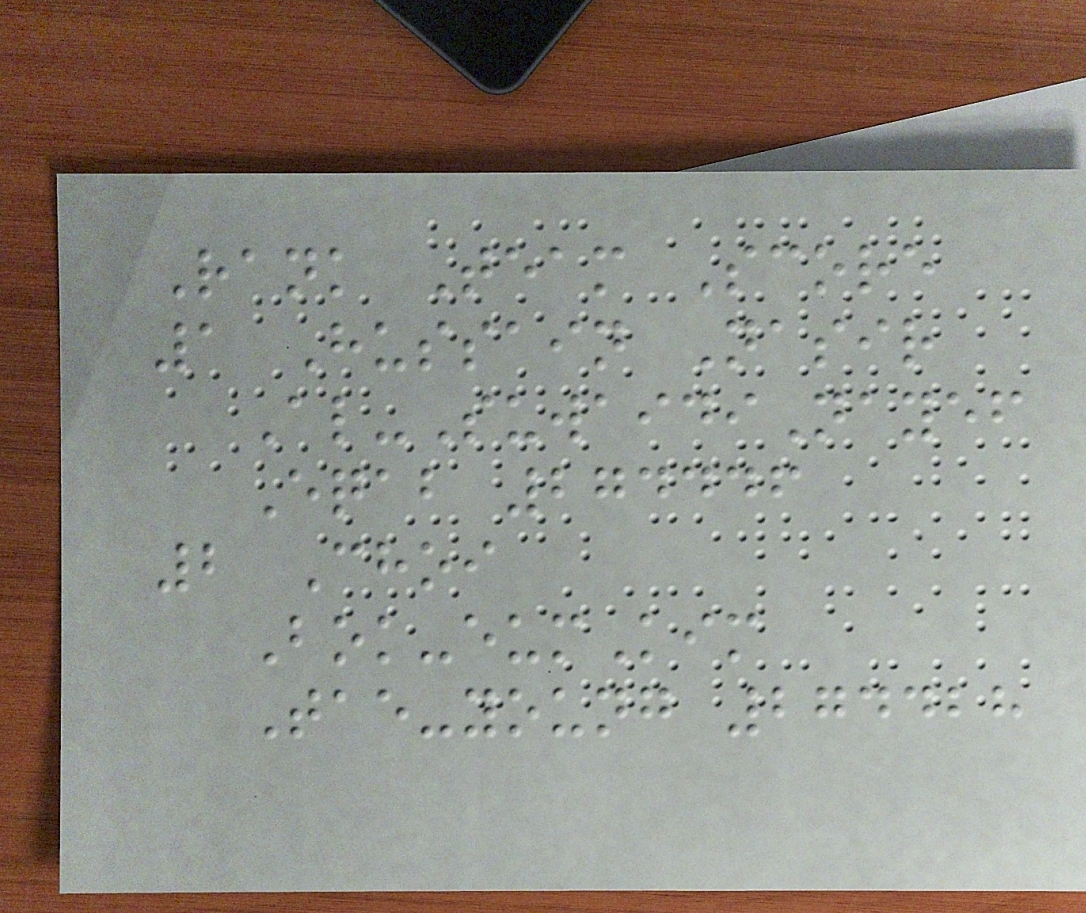Rank Team Score
1 Hussain Nasir
Al-SuwaidiNayef
Eqab 274446
2 Choi
Bok-eumKim
Tae-young 274428
